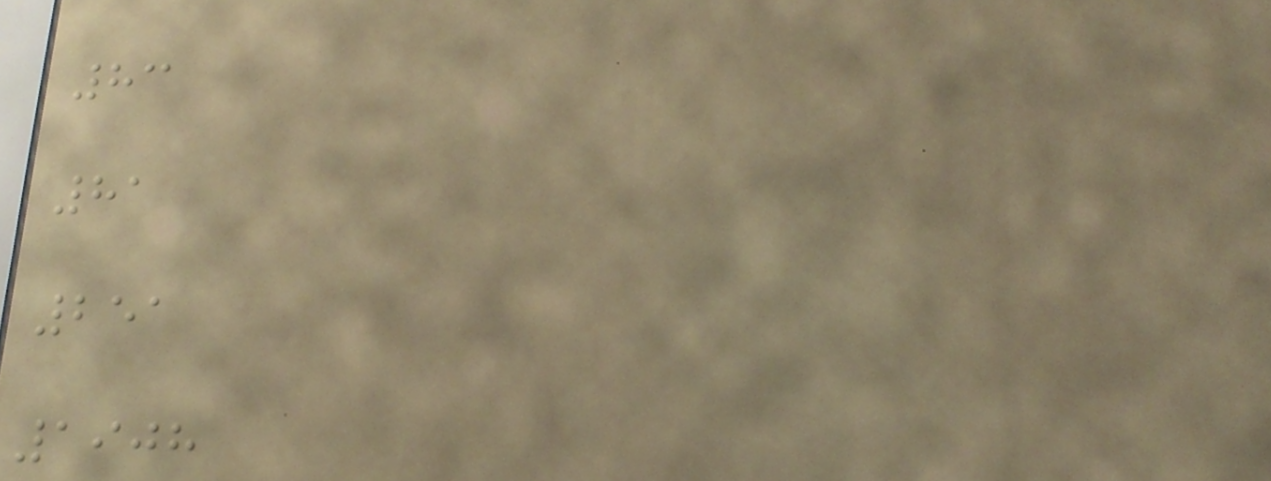83
81
251
1908
